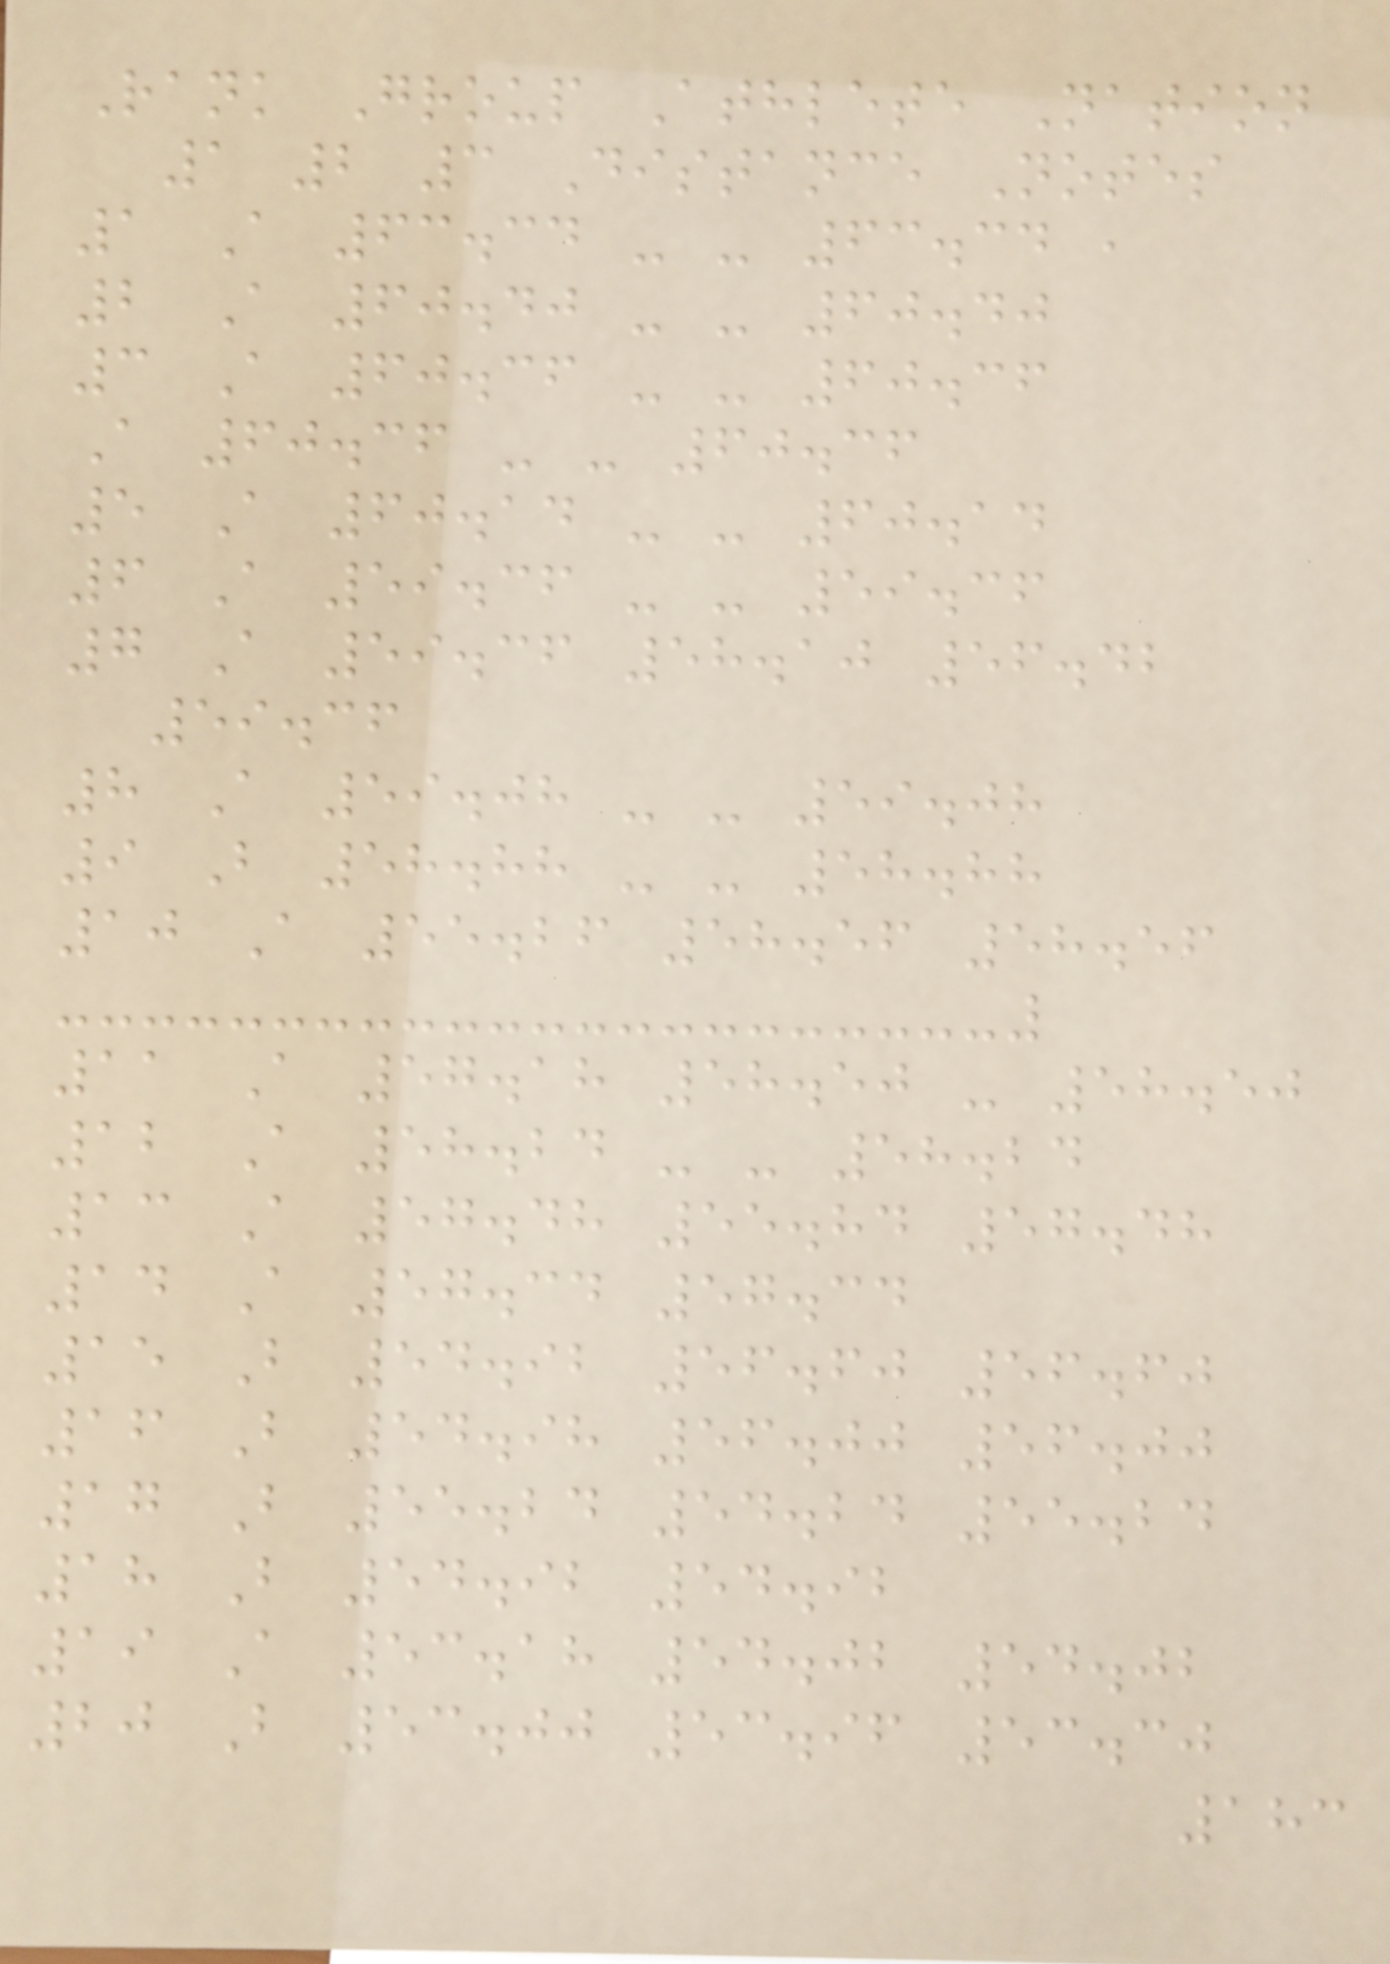Rank Group Athlete Nation
1 2 3 Distance Notes
1 A 63.34 - - 63.34 ,
2 A 60.40 - - 60.40
3 A 60.36 - - 60.36
A 60.36 - - 60.36
5 A 60.14 - - 60.14
6 A 59.36 - - 59.36
7 A 59.36 58.10 56.42
59.36
8 A 59.08 - - 59.08
9 B 58.88 - - 58.88
10 A 55.26 58.56 58.56
11 A 57.18 58.50 - 58.50
12 A 58.24 - - 58.24
13 A 57.48 55.84 57.48
14 A 57.34 57.34
15 B 54.92 56.60 56.60
16 B 54.98 56.00 56.00
17 B 55.24 54.24 55.24
18 B 54.92 54.92
19 A 53.18 54.02 54.02
20 B 53.00 53.96 53.30
183
